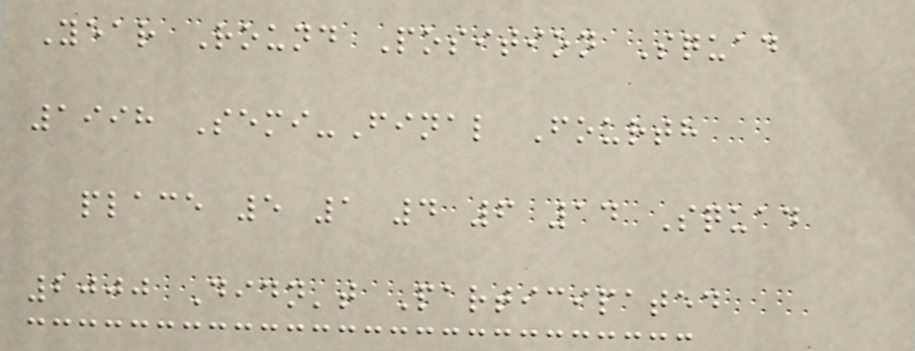Year Round Position Squad
1998 Semi-Final Fourth
place 5 1 4 6 14 Squad
2000 Didn't Participated
